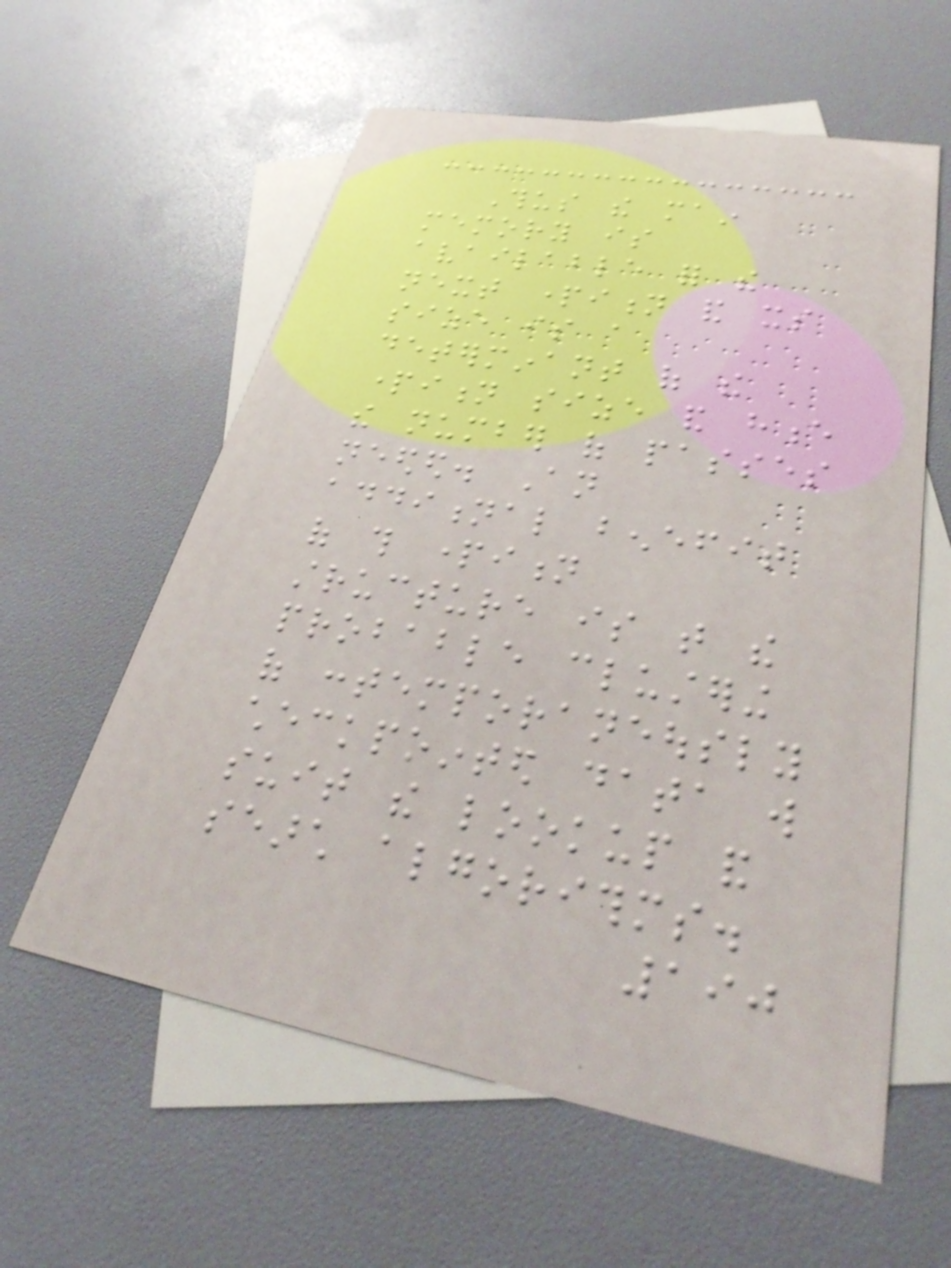Thus the main
memory is
available for the
next partition and its
size is a
determinant of the
partition size and hence
the number of passes
needed. An
additional benefit
of this partition
structure is that the
probable clustering
of contemporaneously
checkpointed data will
suit the lookup and
search algorithms.
190
